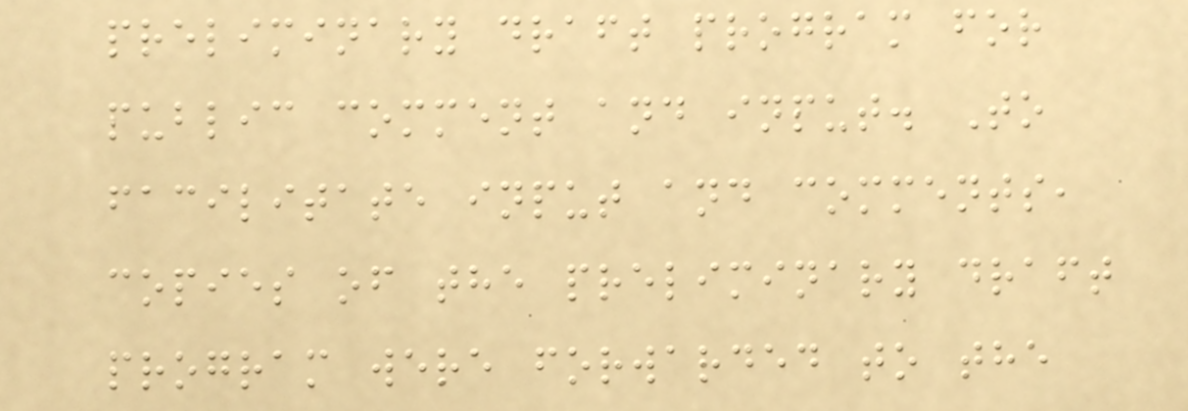preliminary draft program for
public comment and input. To
facilitate input and comments,
copies of the preliminary draft
program were forwarded to the
